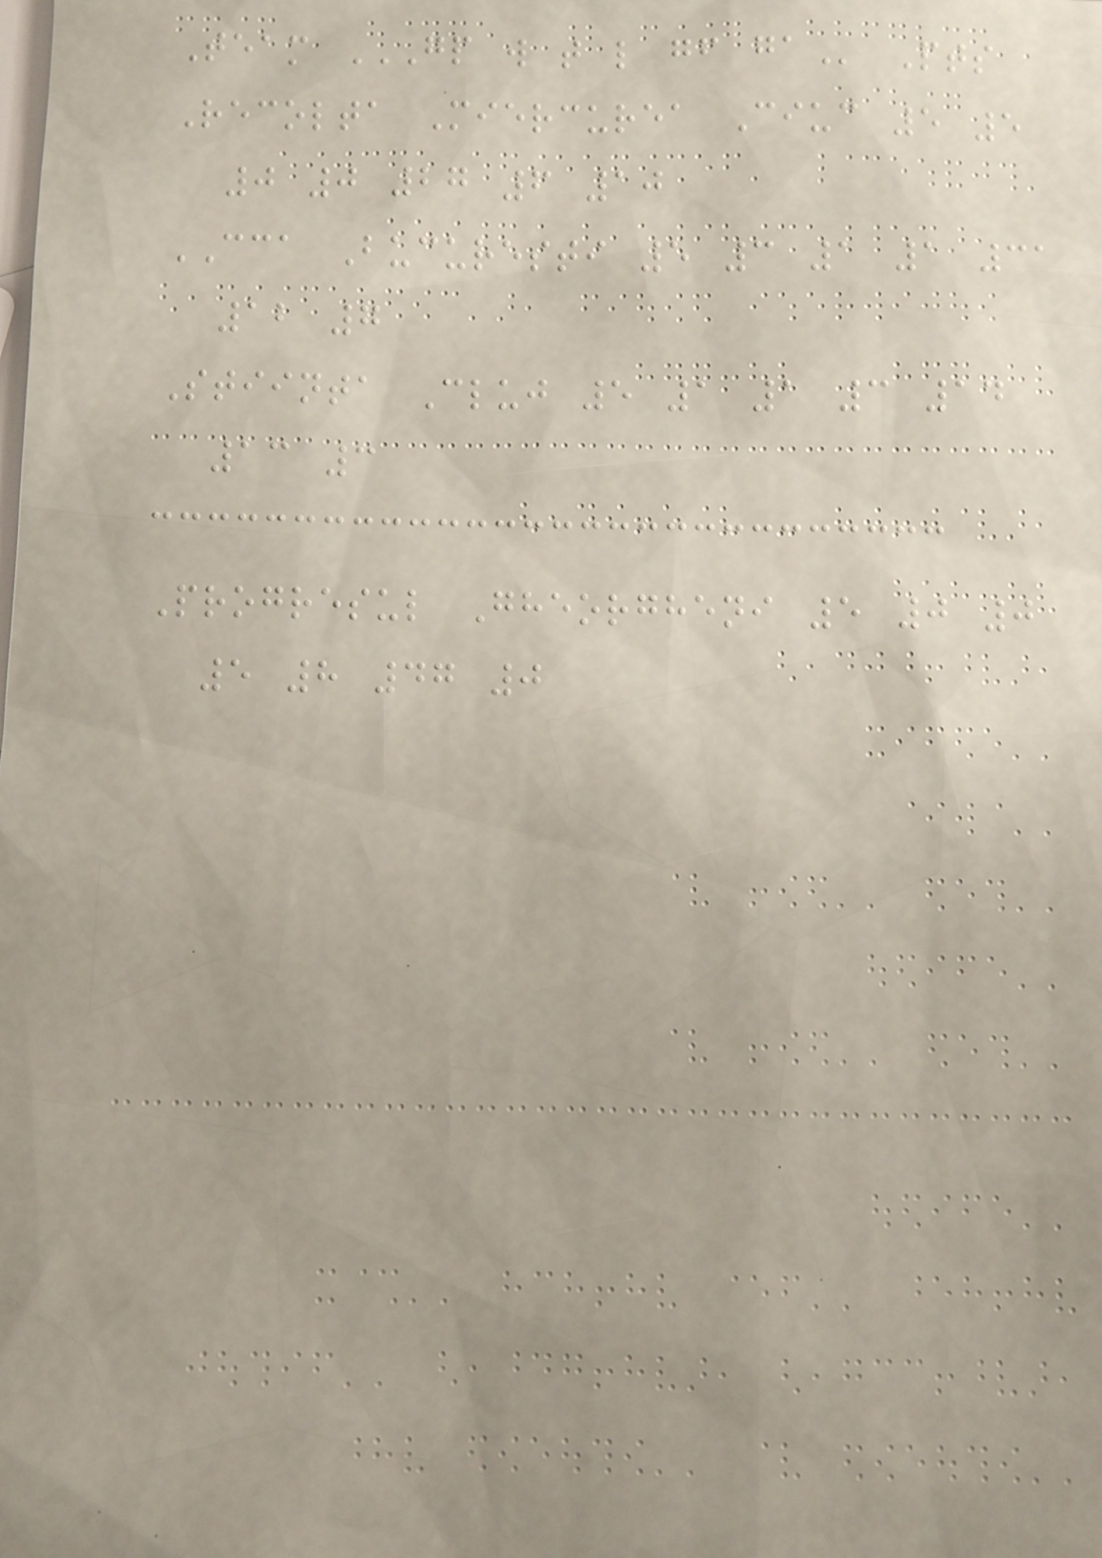Team GP W T L GF GA Pts
Recolta Miercurea Ciuc 5 5
0 0 27 6 10
CCA Bucuresti 5 3 1 1 31
12 7
Stiinta Cluj 5 1 1 3 14
13 3
Progresul Gheorgheni 5 0 0
5 8 47 0
